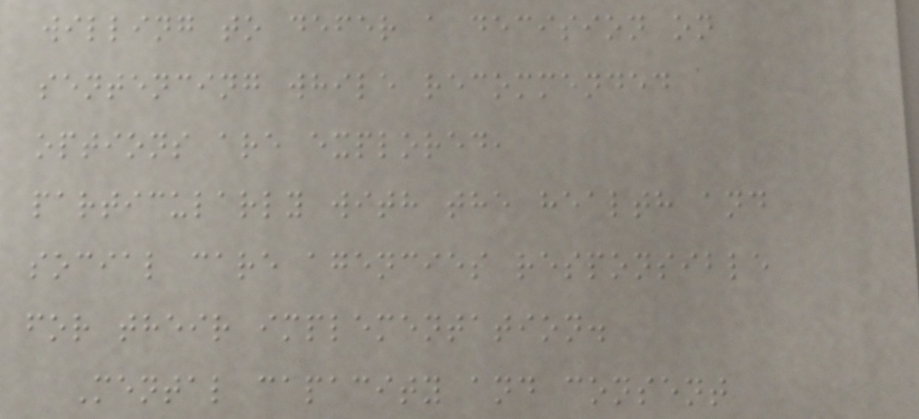willing to defer a decision on
sentencing while recommended
options are explored,
particularly with the health and
social care agencies responsible
for their implementation.
Mental capacity and consent
